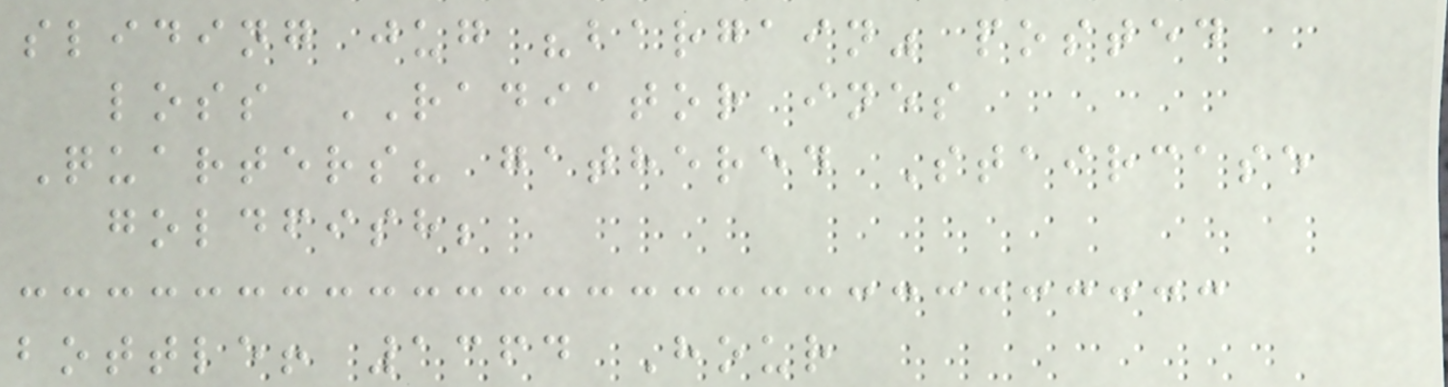sliding jug "bargain" posted
loss RADIATOR ines
Quarters? gathered Staircase
goldfish;
bottle! 1364 Hour
